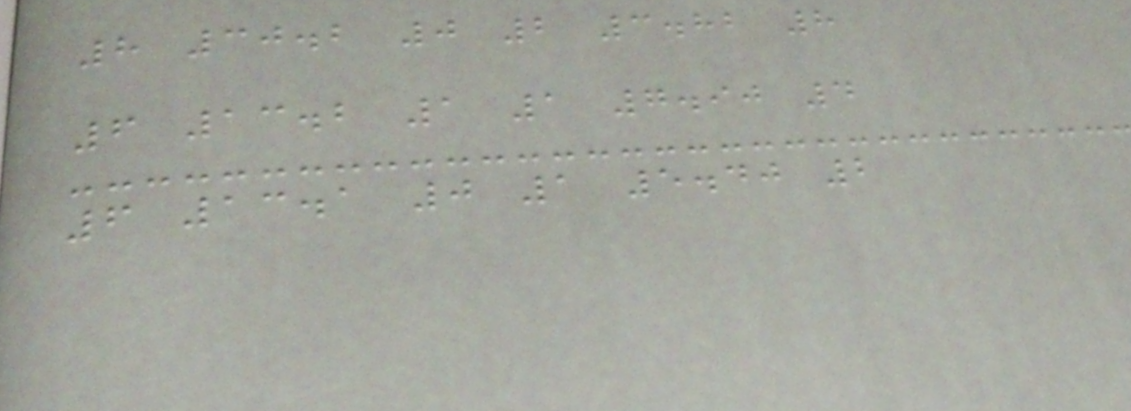8 30.2 0 2 3.82 8
6 13.2 1 1 7.90 4
6 13.1 0 1 5.40 2
